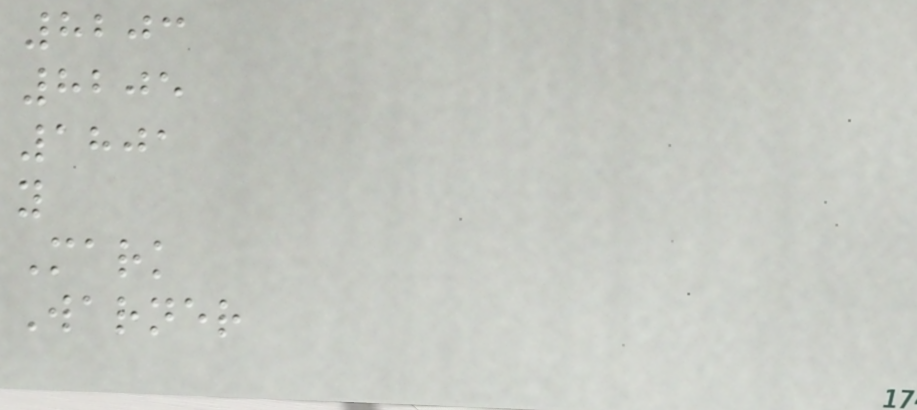8203
8205
1801
y
Mark
Warner
